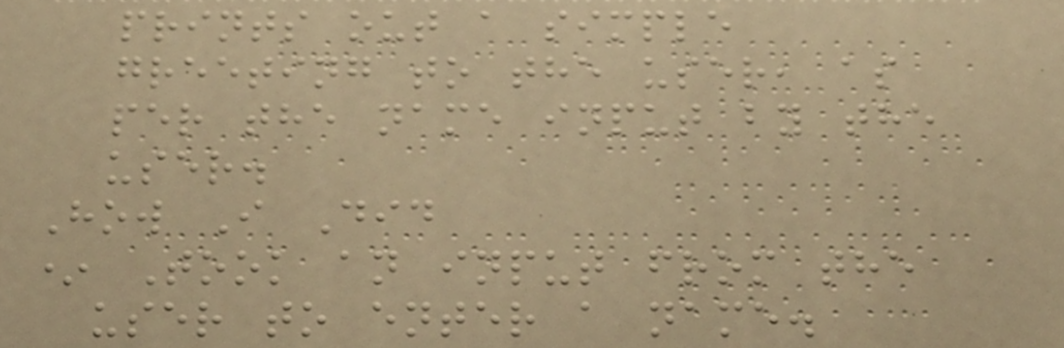prints out a simple
greeting to the user, as
per the name input by the
user.
How I Did
* Took an input from the
user to enter a name.
